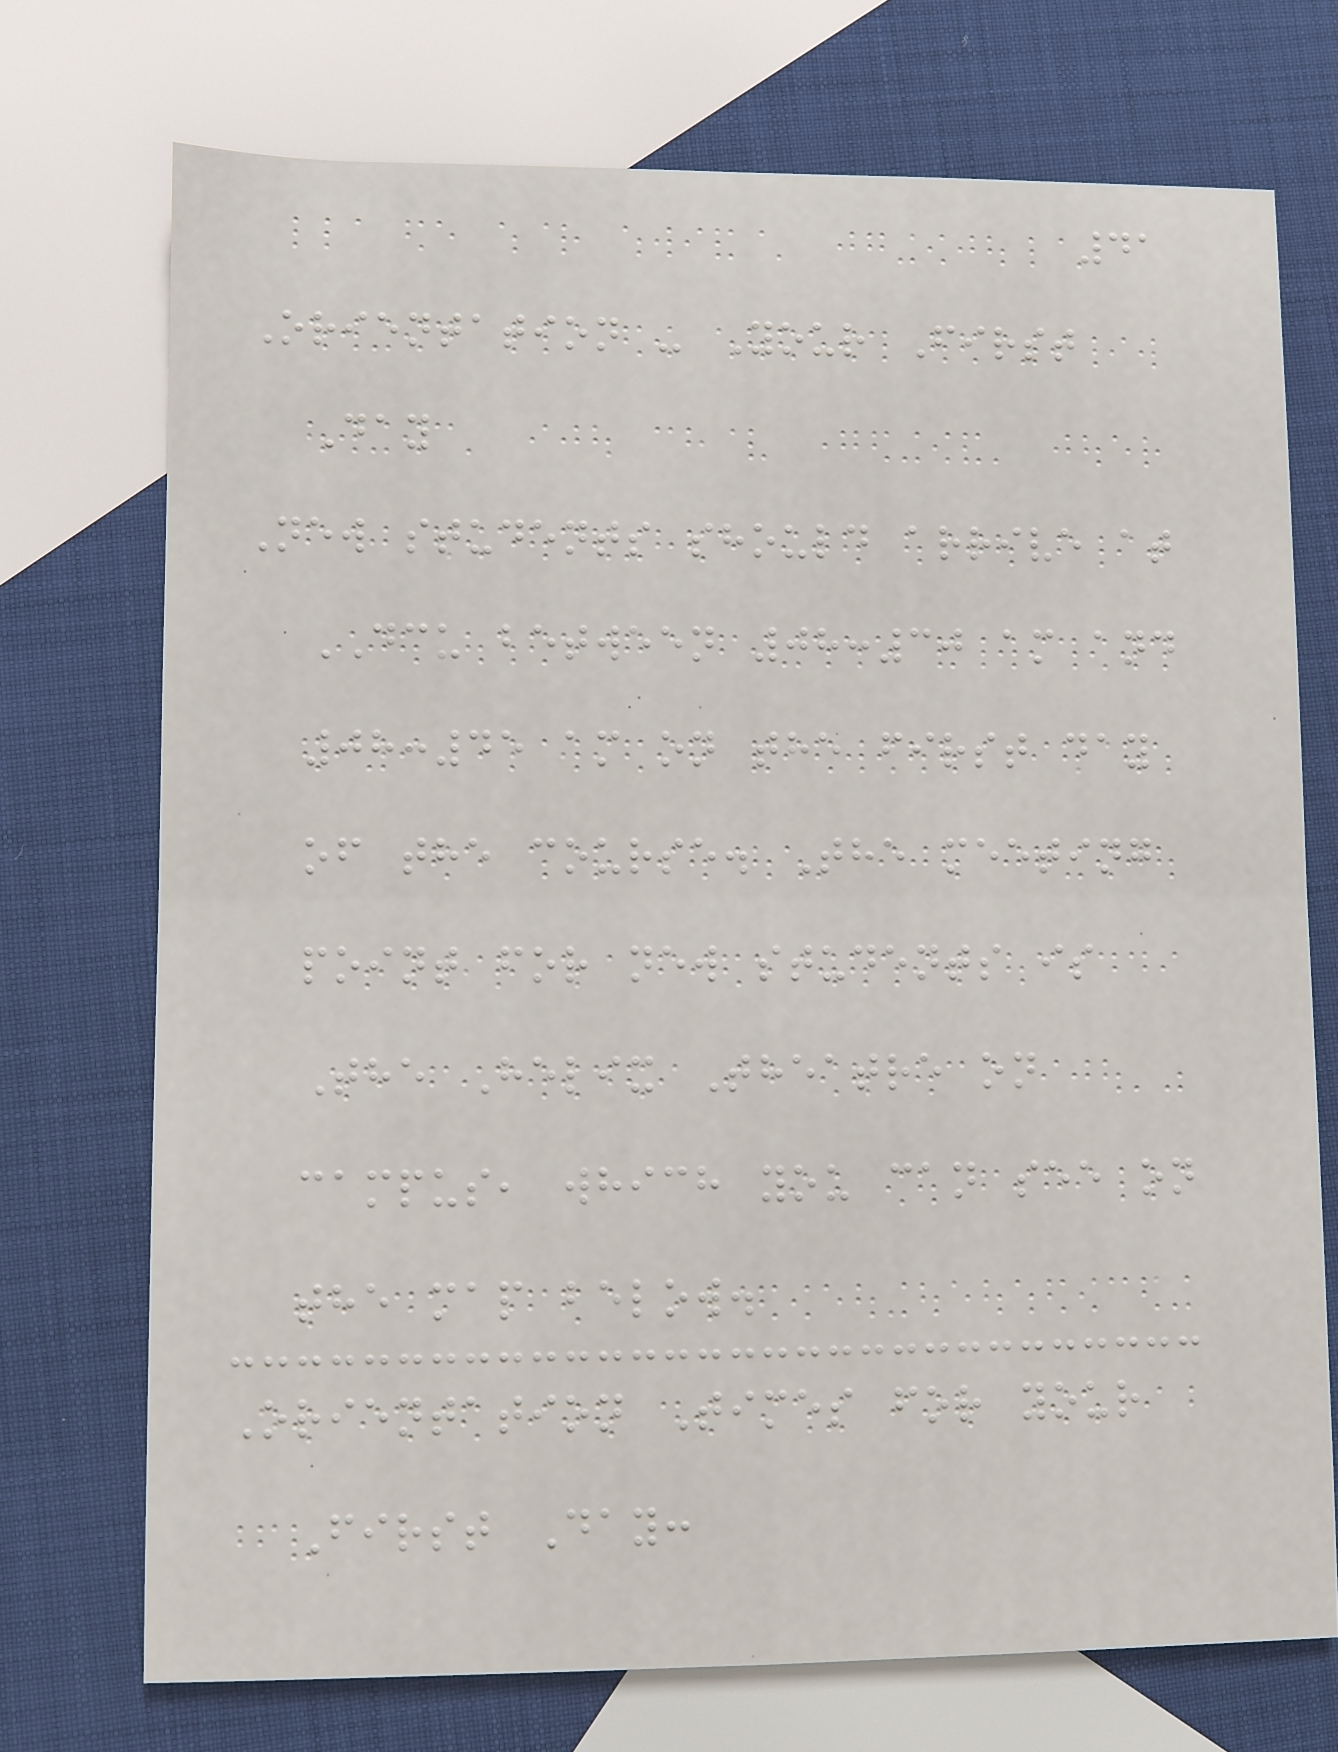41
Orientation - Your First
Day
New students should arrive at
DCU between 08:30 am and
08:45 am on the first day
of the course. The meeting
point for new students is
The Helix Theatre on
campus, which you can see on
the map below.
Orientation Times for your
First Day:
